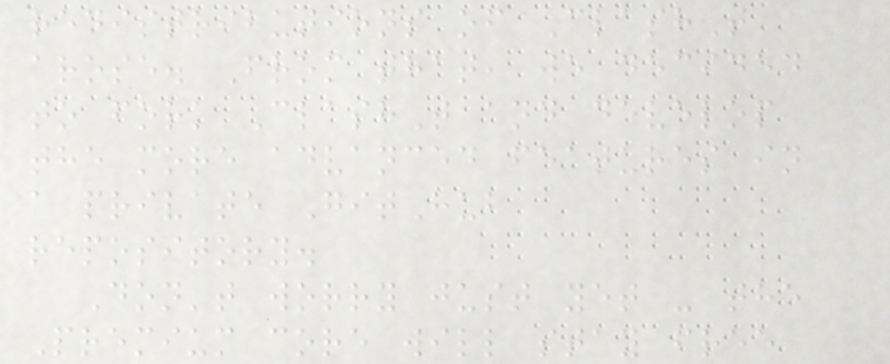redistributions of ClashT
arose. From that, we decided
to fork ClashT and develop
the more advanced features in
a private GitHub
repository.
Don't worry just yet - the
Premium core will stay free
